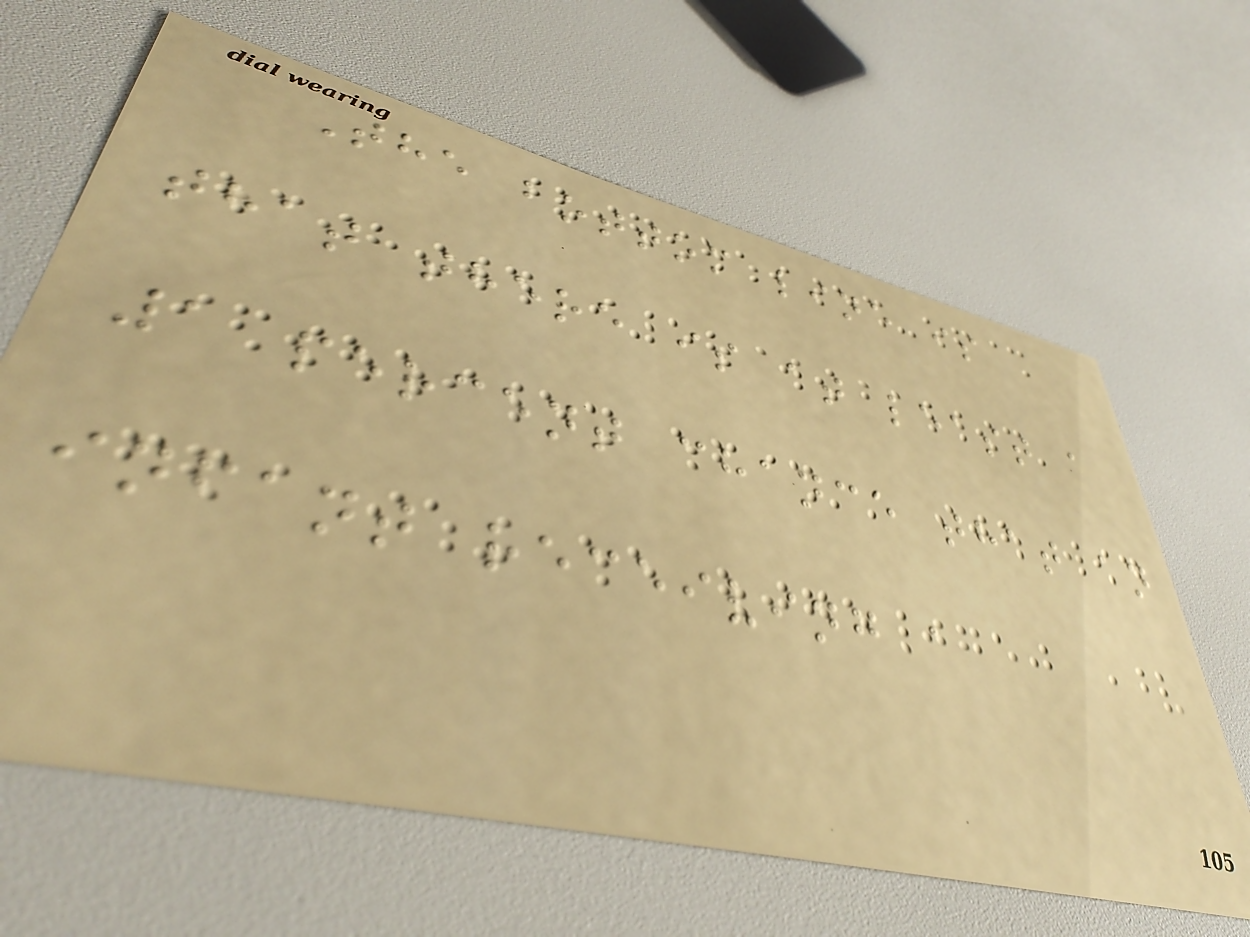The bottom line is
that there is at least a
1 percent chance that an
infant receiving a
